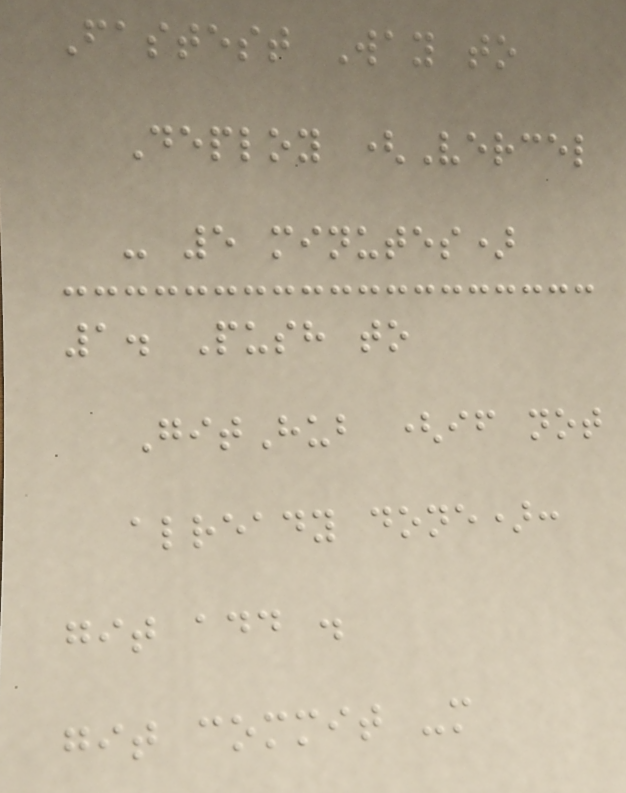Fastest Way to
Deploy (Vercel
- 5 minutes)
1. Push to
GitHub (if not
already done):
git add .
git commit -m
